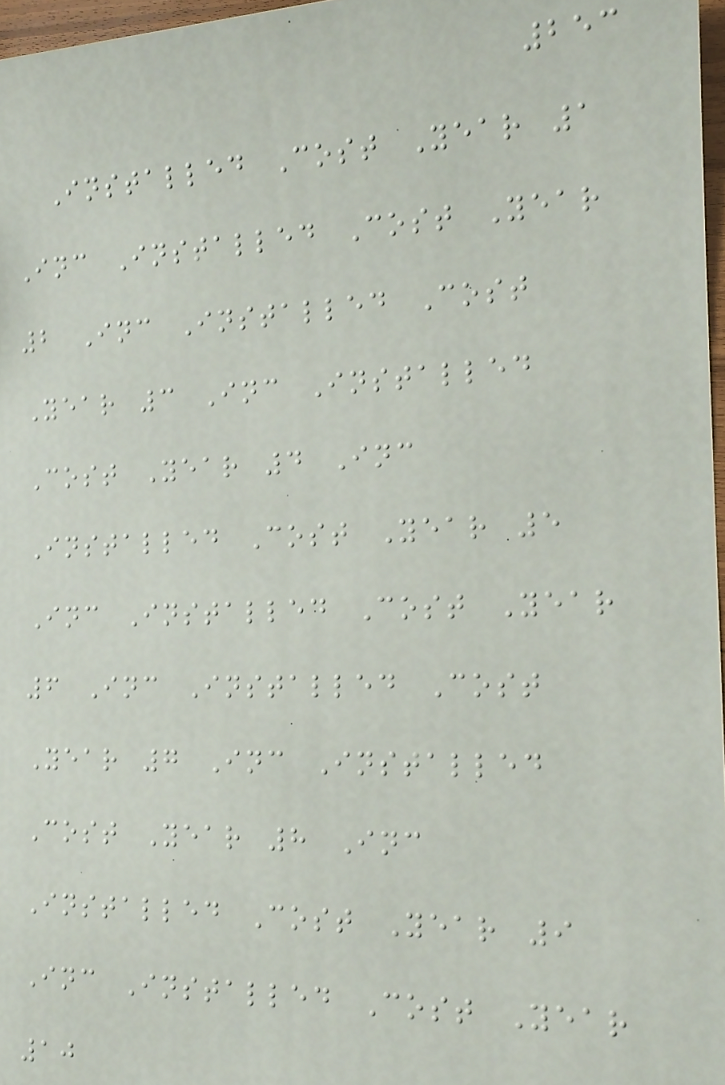253
Installed Cost Year 1
Inc Installed Cost Year
2 Inc Installed Cost
Year 3 Inc Installed
Cost Year 4 Inc
Installed Cost Year 5
Inc Installed Cost Year
6 Inc Installed Cost
Year 7 Inc Installed
Cost Year 8 Inc
Installed Cost Year 9
Inc Installed Cost Year
10
